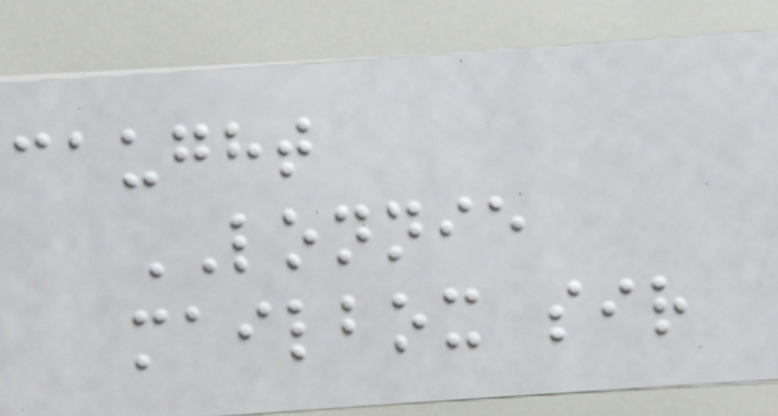caught
LONNIE
mailbox sir
